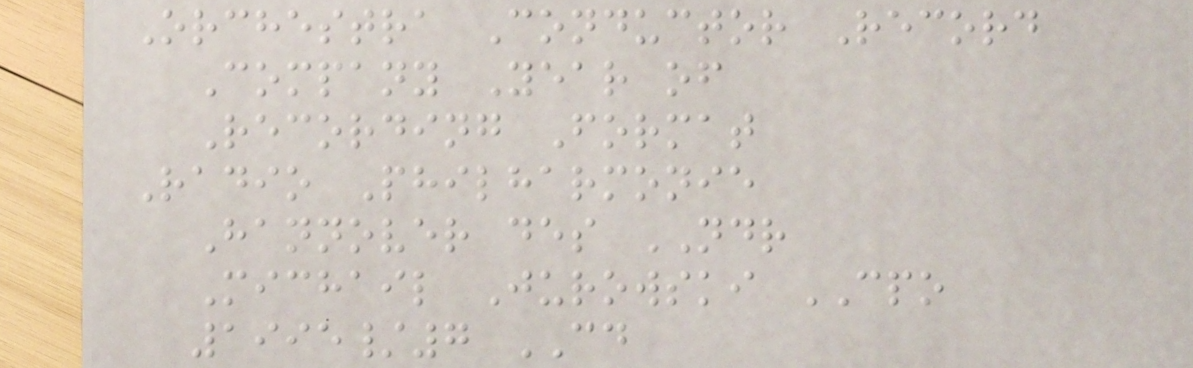Orchestra Conductor Record
Company Year of
Recording Format
Radio Philharmonie
Hannover des NDR
Michail Jurowski CPO
1995/7 CD
